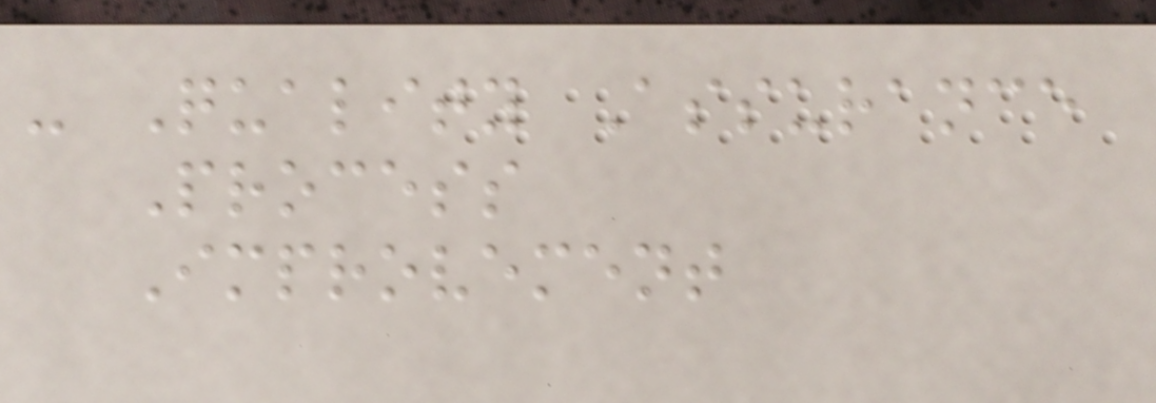- Quality Assurance
Process
Improvement
